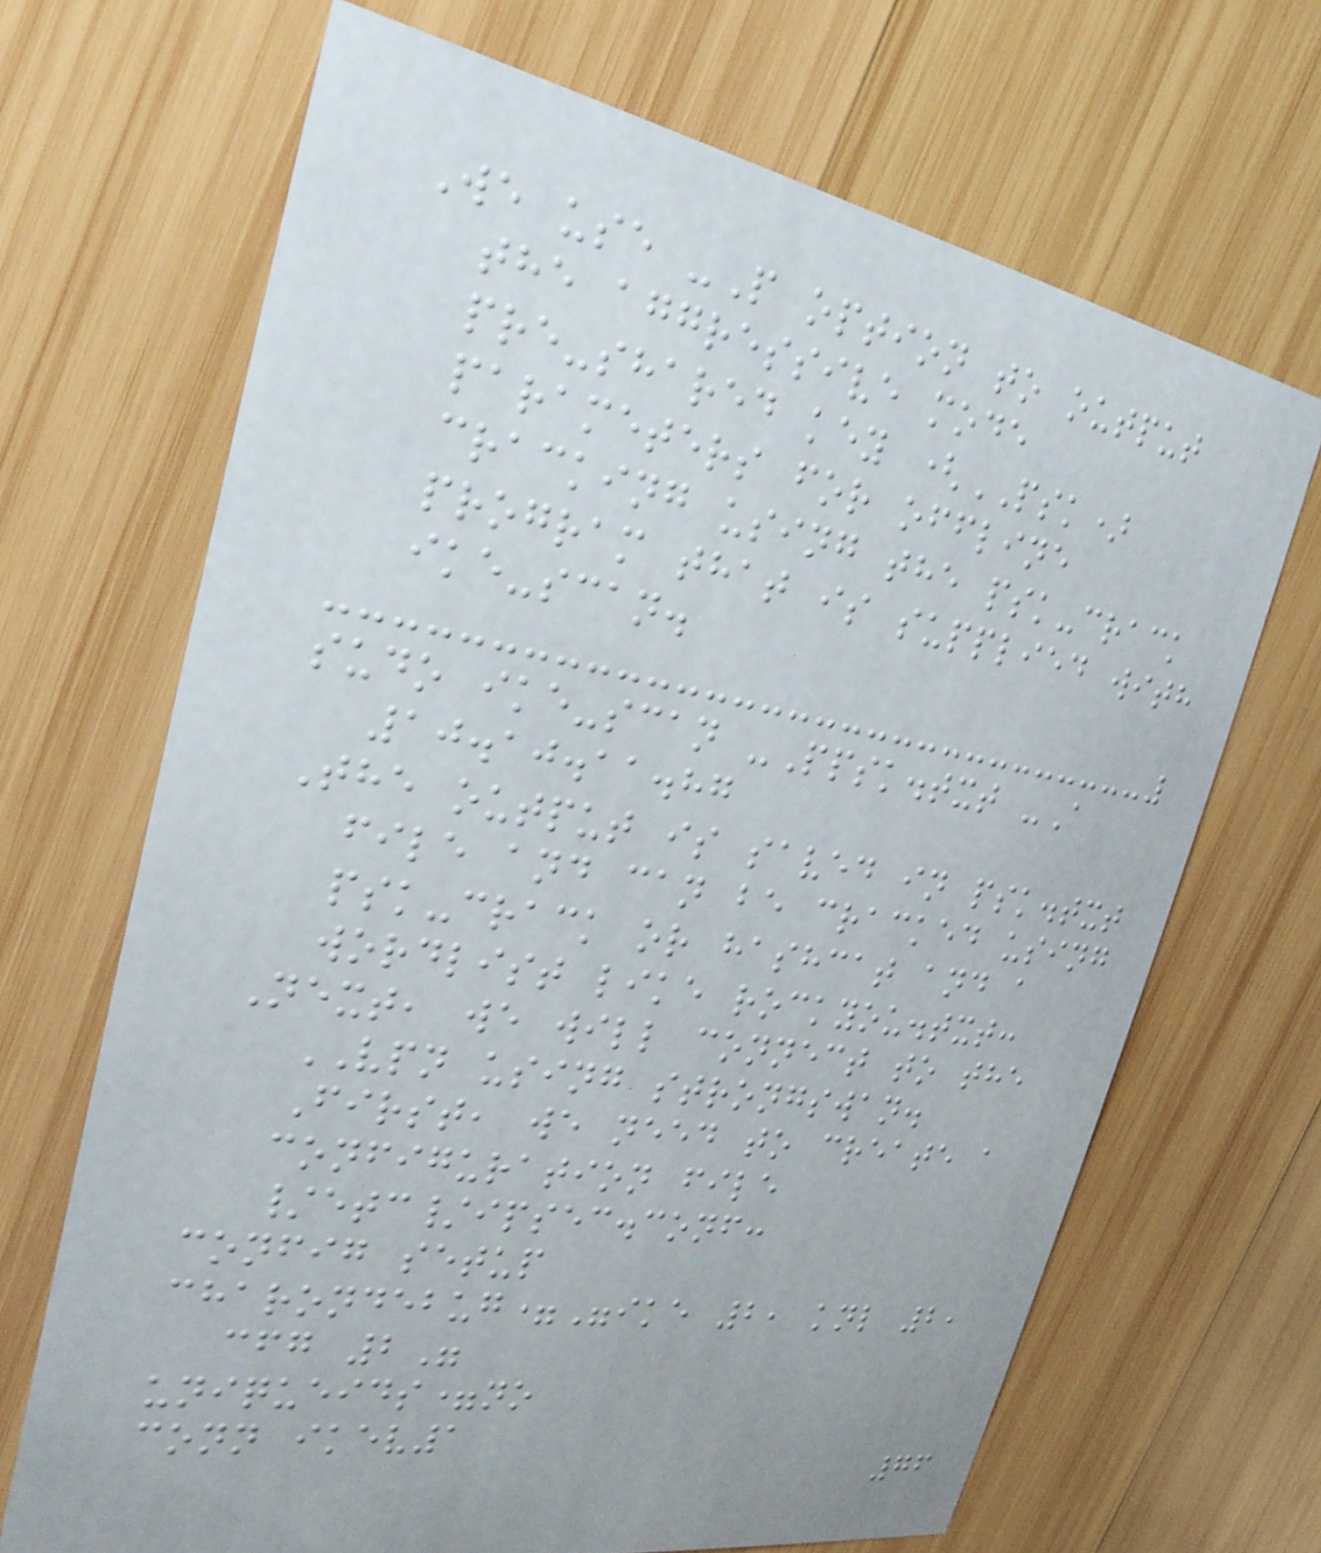We use -P option to output
the aggressive mode
pre-shared key (PSK)
parameters for offline
cracking using the psk-crack
program that is supplied with
ike-scan.
sudo ike-scan -Ppsk.txt -A
10.10.11.87
The output is saved in psk.txt
file and can be cracked using
psk-crack or hashcat and a
wordlist like rockyou.txt:
Next, we will connect to the
VPN using strongswan.
First, we need to create a
configuration file
/etc/ipsec.conf:
config setup
charondebug="ike 2, knl 2,
cfg 2"
uniqueids=no
conn ikev1
76
